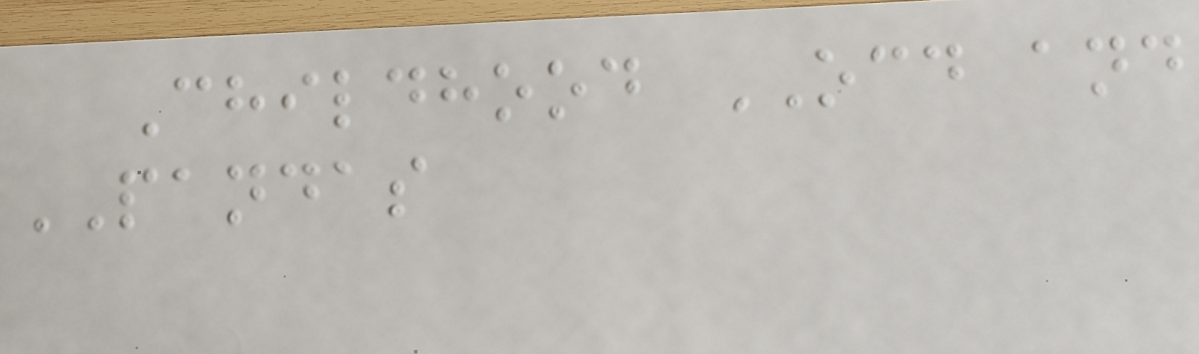Childhood OCD and
PANDAS
